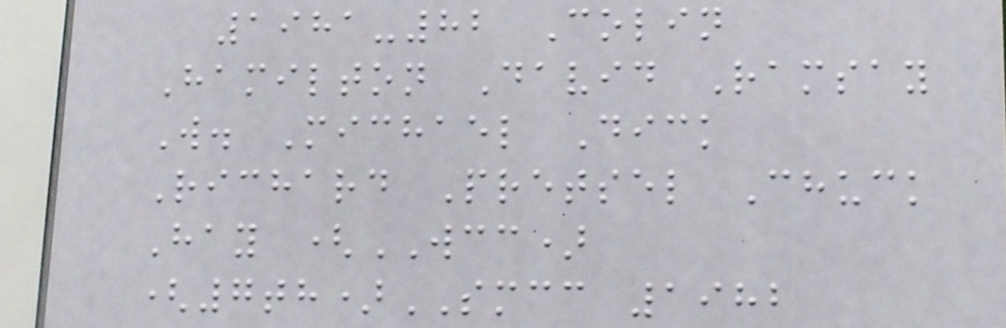1981-82 Colin
Hamilton David Ramsay
W. Michael Dick
Richard Pretsel Chuck
Hay (WCC)
(7th)SMCC 1982
